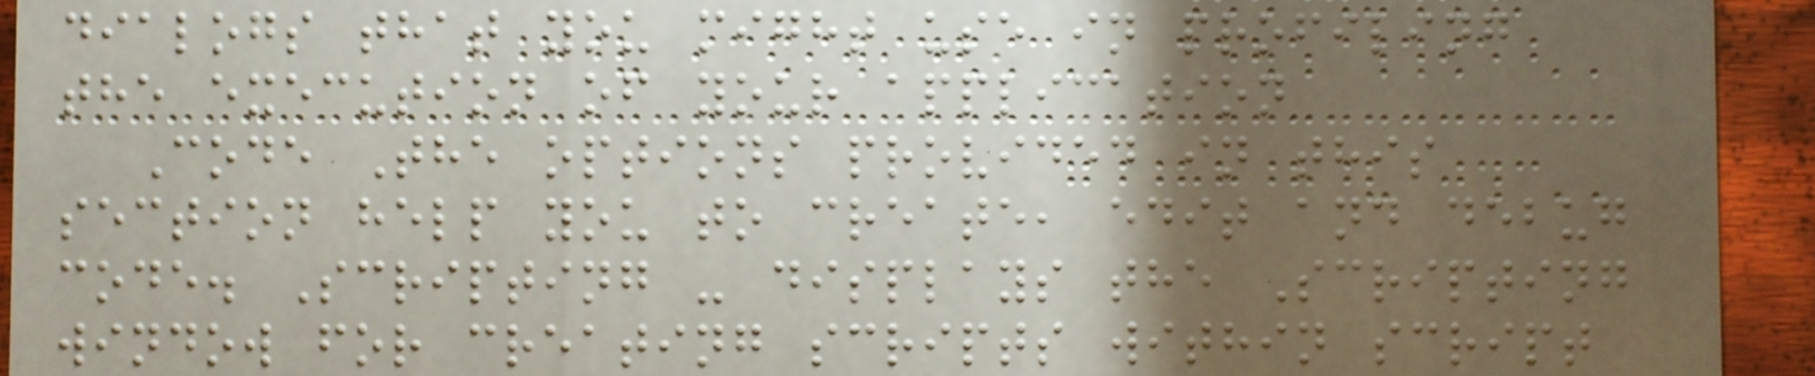dialogs that you might use in profiling
the execution of your application
Code The options provided in this
section help you to create, edit and debug
code. Scripting - displays the Scripting
window for creating scripts within script
